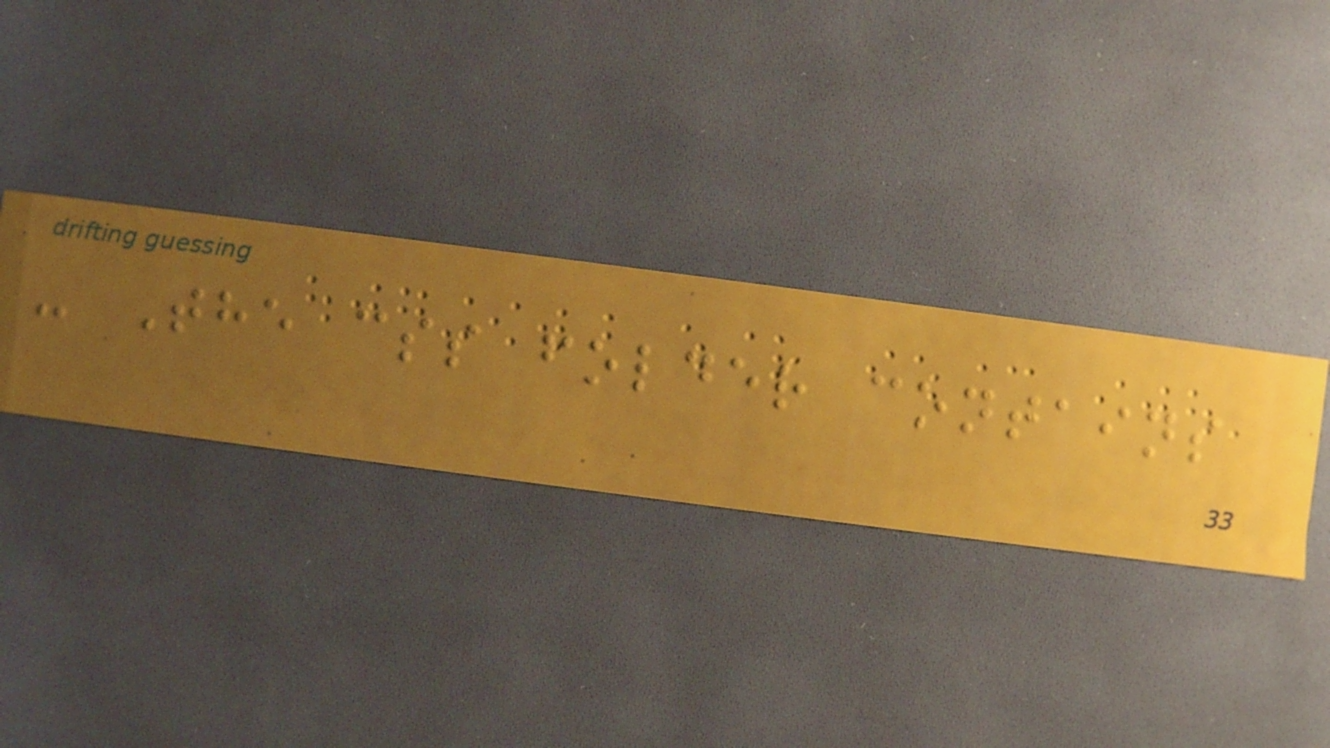- The css folder contains
